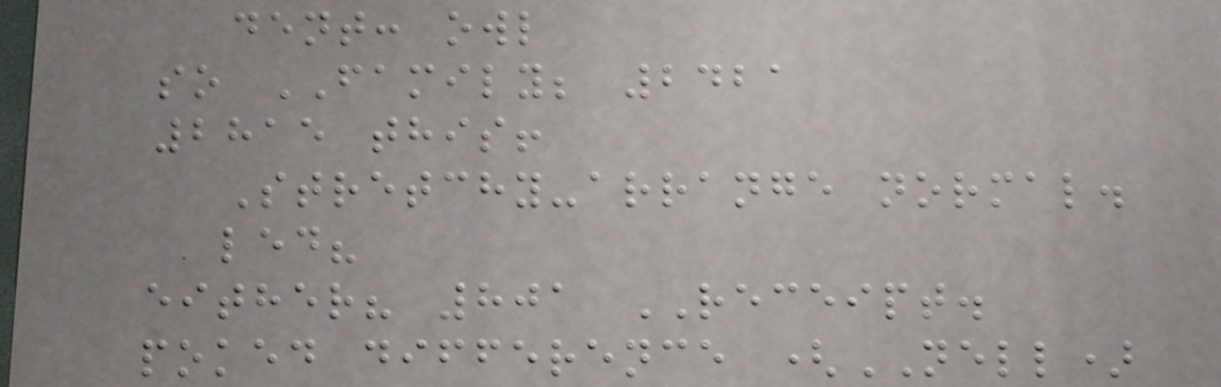dent: owl
so FAMILY; 2421
2815 this!
Stretchy-arrange normal.
led?
either? 801 RECEIPT.
poked difference (NELL)
